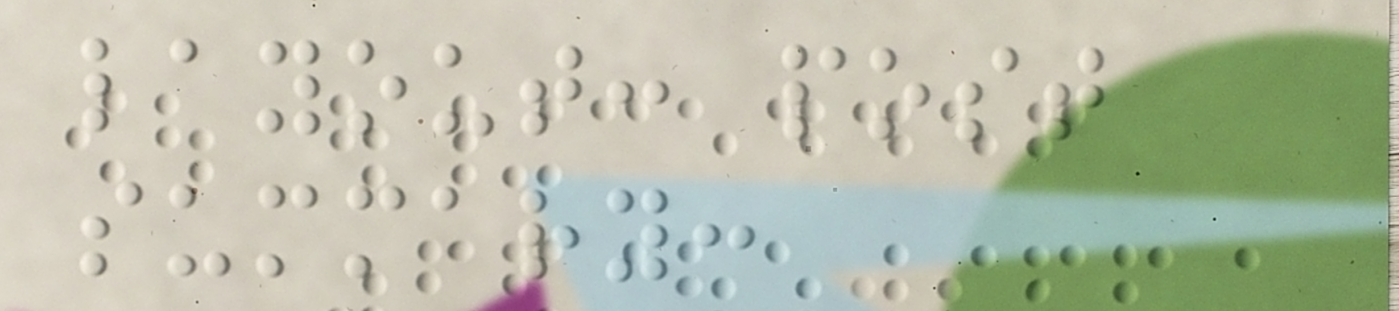layout: post
summary:
